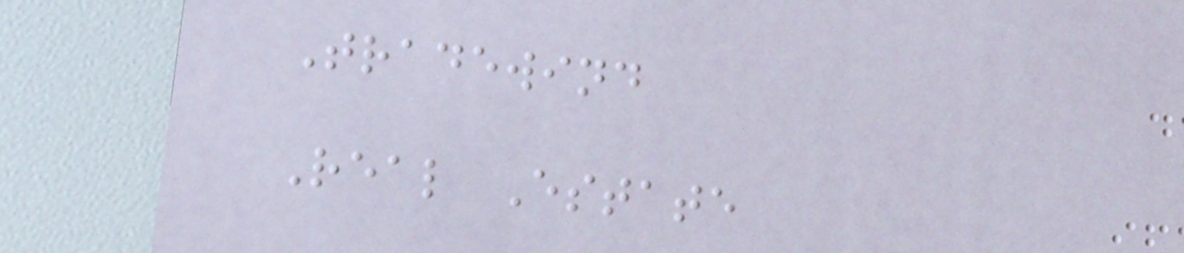Tradewind
Real Estate
